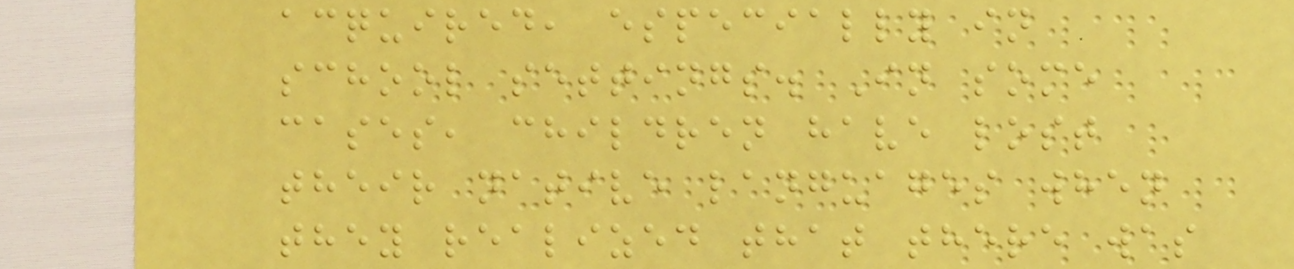acquired, especially in
school settings. In some
cases, children have lost
their native languages when
they realized that there was
